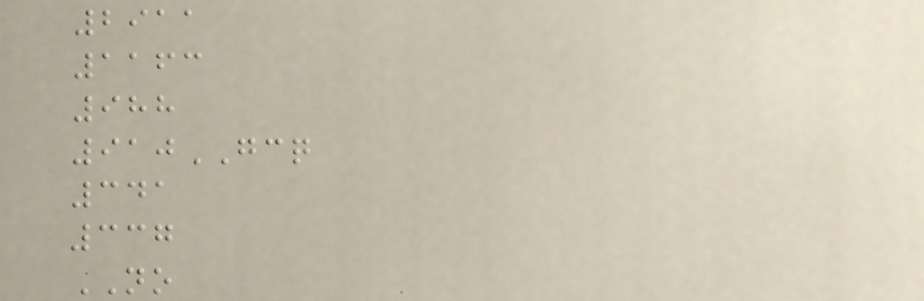2911
1163
988
910GCQ
341
337
NO
